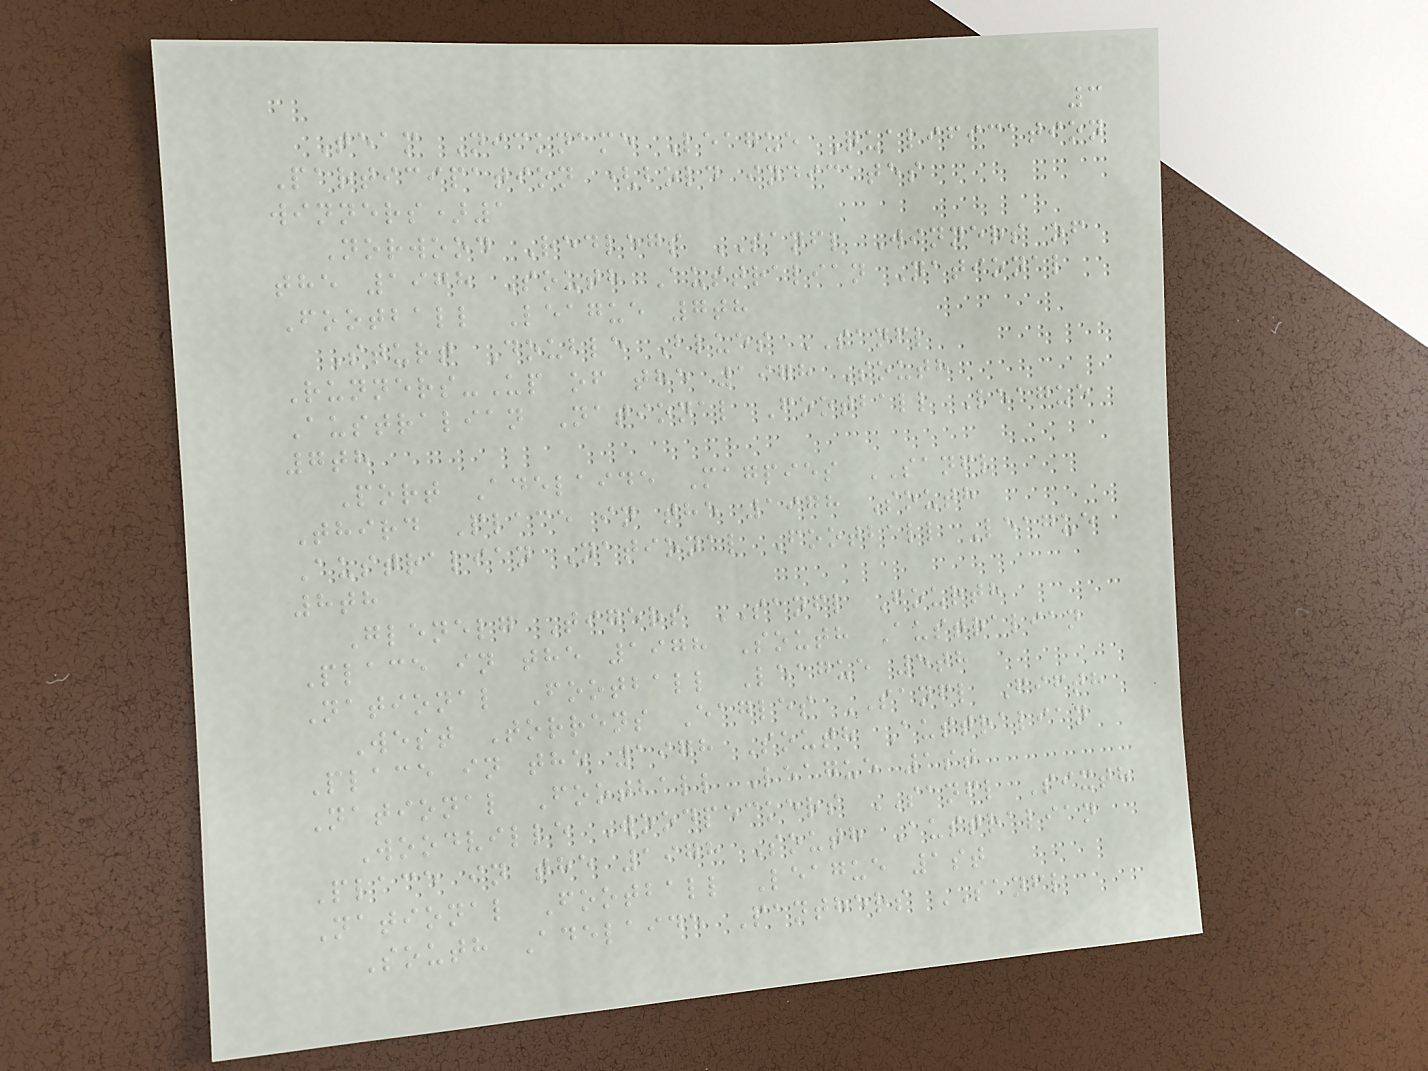3
Team Nickname League Qualification
Participation (bold indicates
winners)1
Norwood Redlegs SANFL Winners of
the 1978 South Australian National
Football League 7th
Sturt Double Blues SANFL
Runners-Up of the 1978 South
Australian National Football League
7th
Port Adelaide Magpies SANFL
Third Place in the 1978 South
Australian National Football League
8th
Glenelg Tigers SANFL Fourth
Place in the 1978 South Australian
National Football League 5th
West Torrens Eagles SANFL Fifth
Place in the 1978 South Australian
National Football League 1st
Woodville Woodpeckers SANFL Sixth
Place in the 1978 South Australian
National Football League 1st
South Adelaide Panthers SANFL
